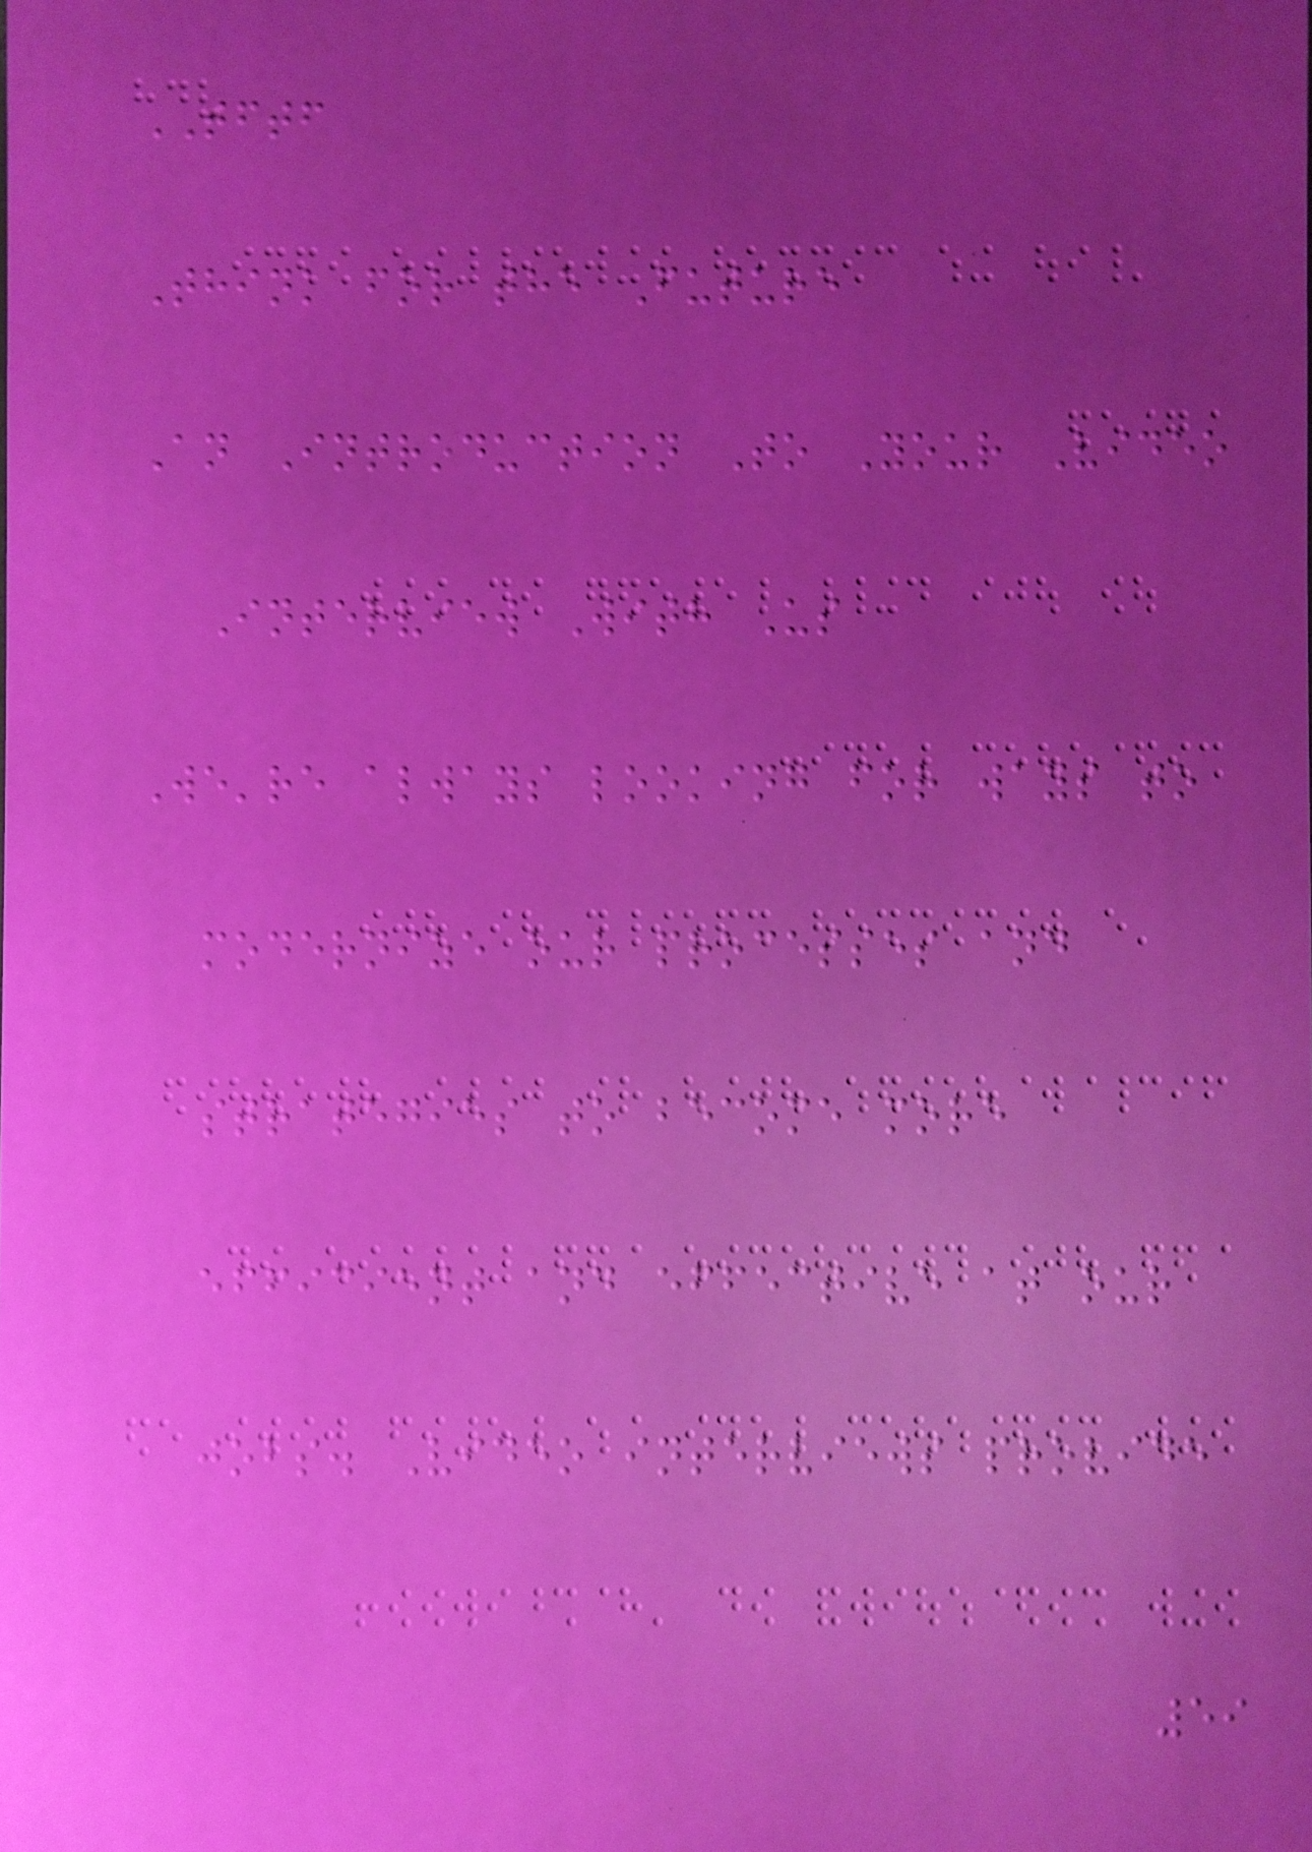TFTF
Think for the Future
An Introduction To Your Video
Interview With Us
We're always looking for ways to
modernize our processes and
strategies to become more
efficient and effective at our
jobs. Video interviews provide
59
